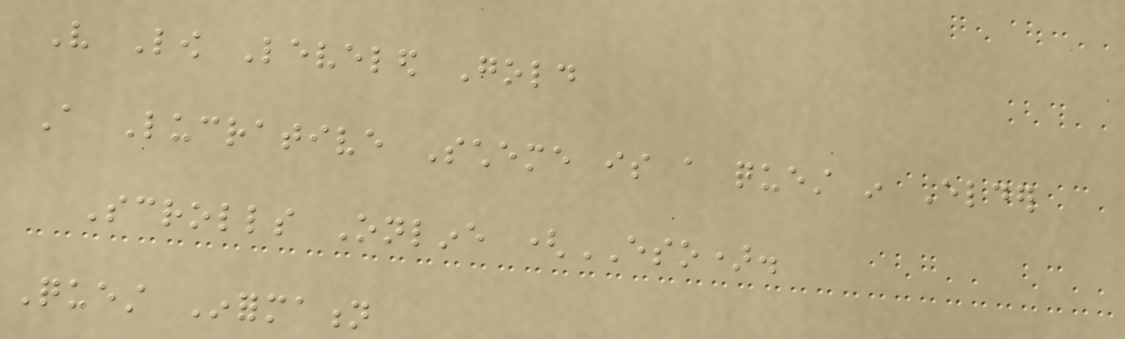Very Low Leveled Gold
A Lucrative Scheme is a quest in Elder
Scrolls Online (ESO).
Quest Information
